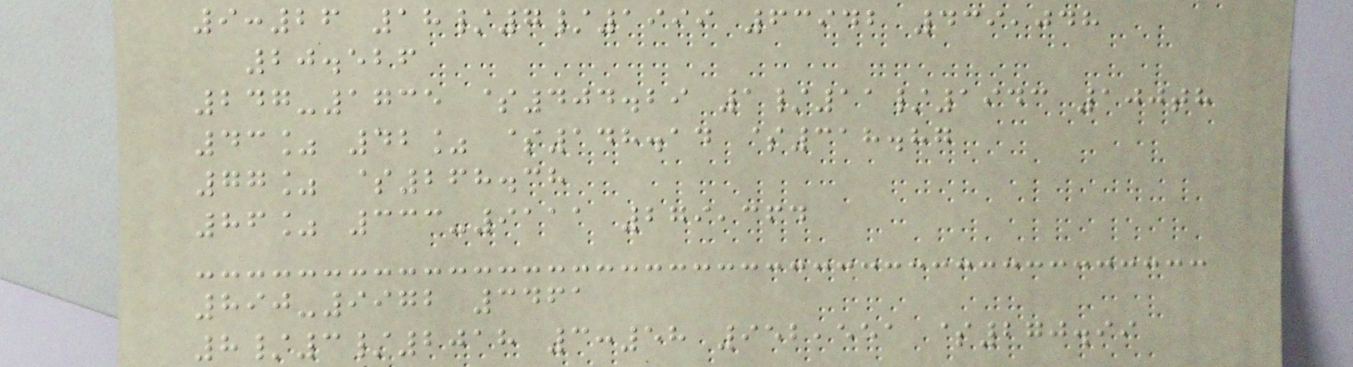9:26 18/7/1999 63942 439,048
20.526
247-1735 $404.29 1/11/1943 100th
43% 42% $148.14 $318.87
77% $268.38
86% 333-9111 279,364
890-9972 3461
8/3/2018 3:58 952,551 $270.99
